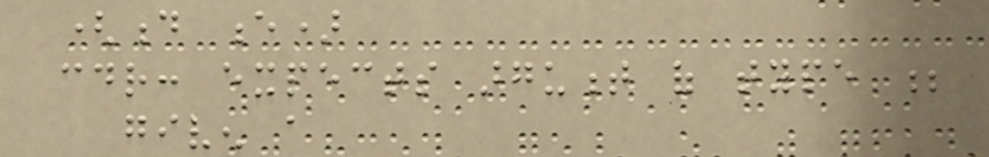(d e)
cdr: expects argument of type ;
given a
